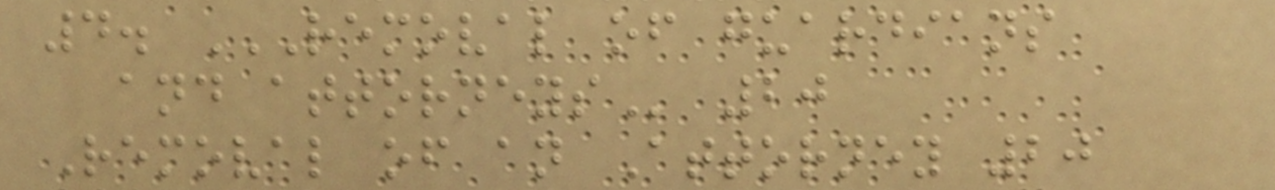4. REMOVAL OF GUARDIANS
AND ATTORNEYS 20
Removal of an Attorney 20
